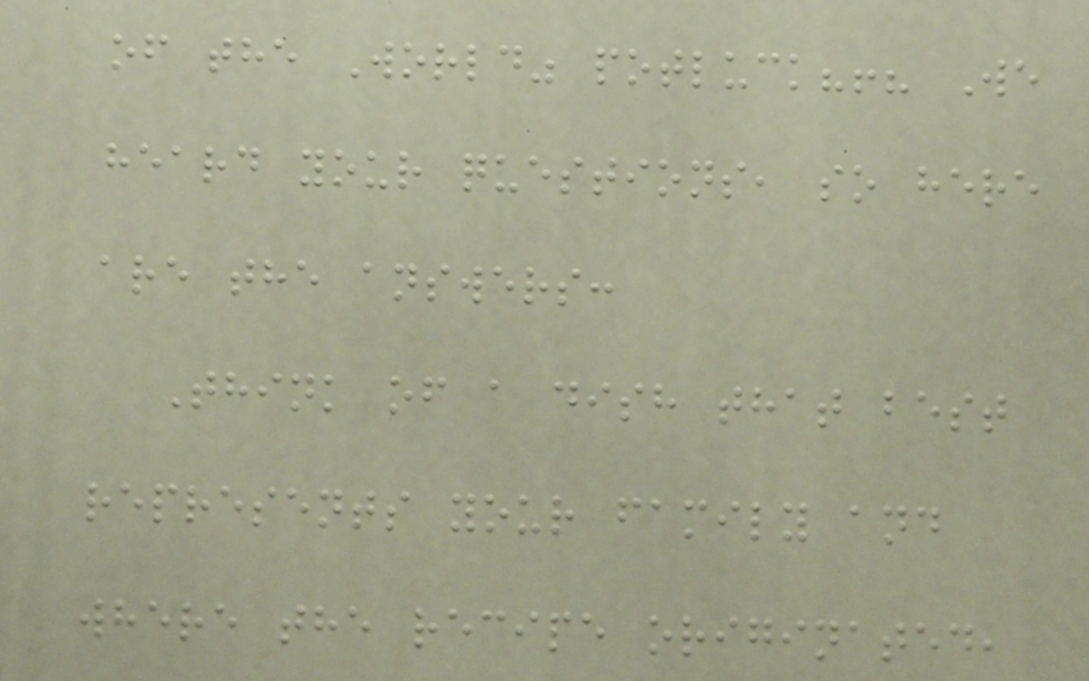of the World" potluck?!? We
heard your questions, so here
are the answers:
Think of a dish that best
represents your family and
where the recipe originated,
